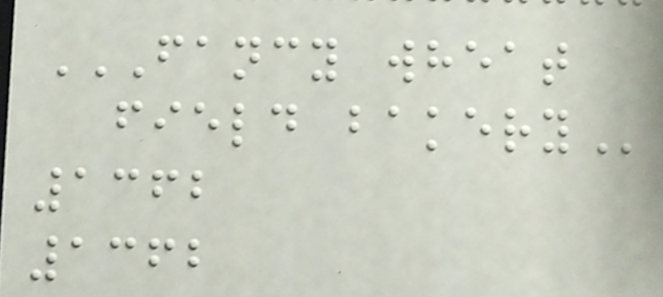FANCY WHEAT
FIELD BAKERY
1362
1362
